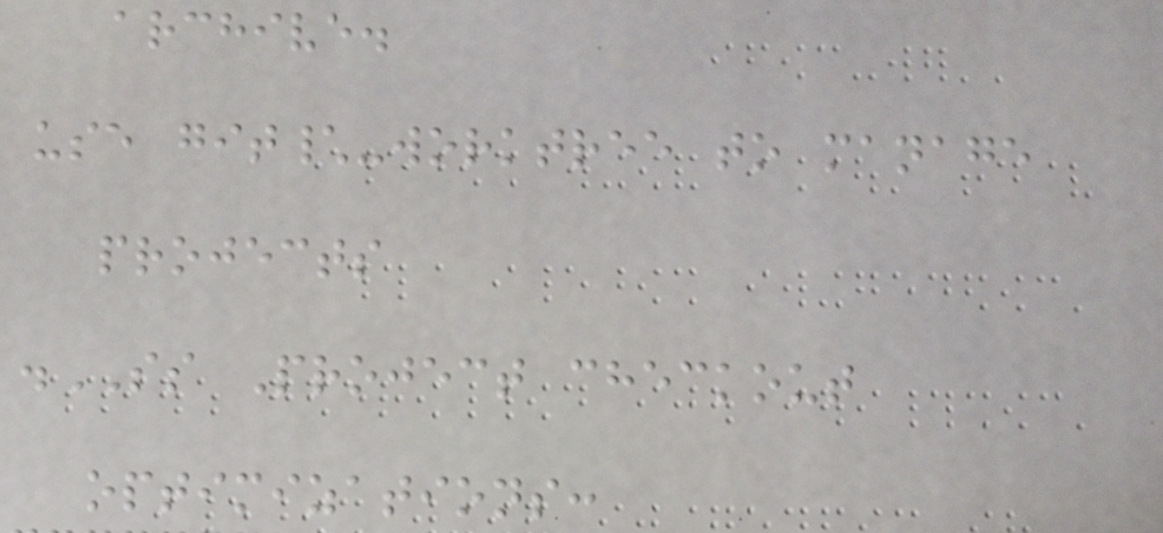archive.
use git\-worktree to manage
projects
.SS Project checkout
optimizations:
